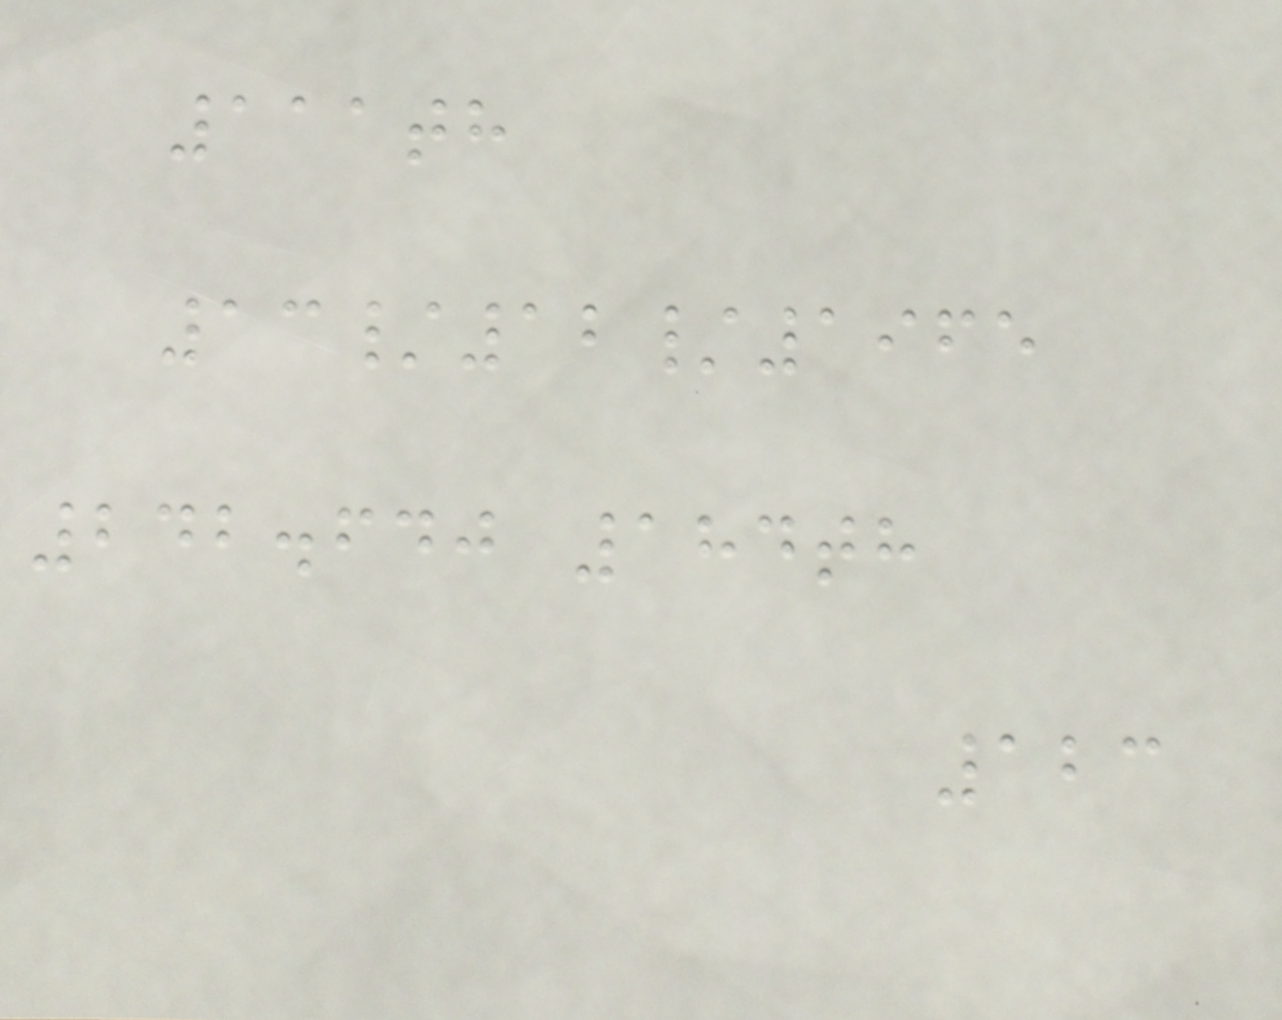111th
13/12/1965
242.640 184th
123
